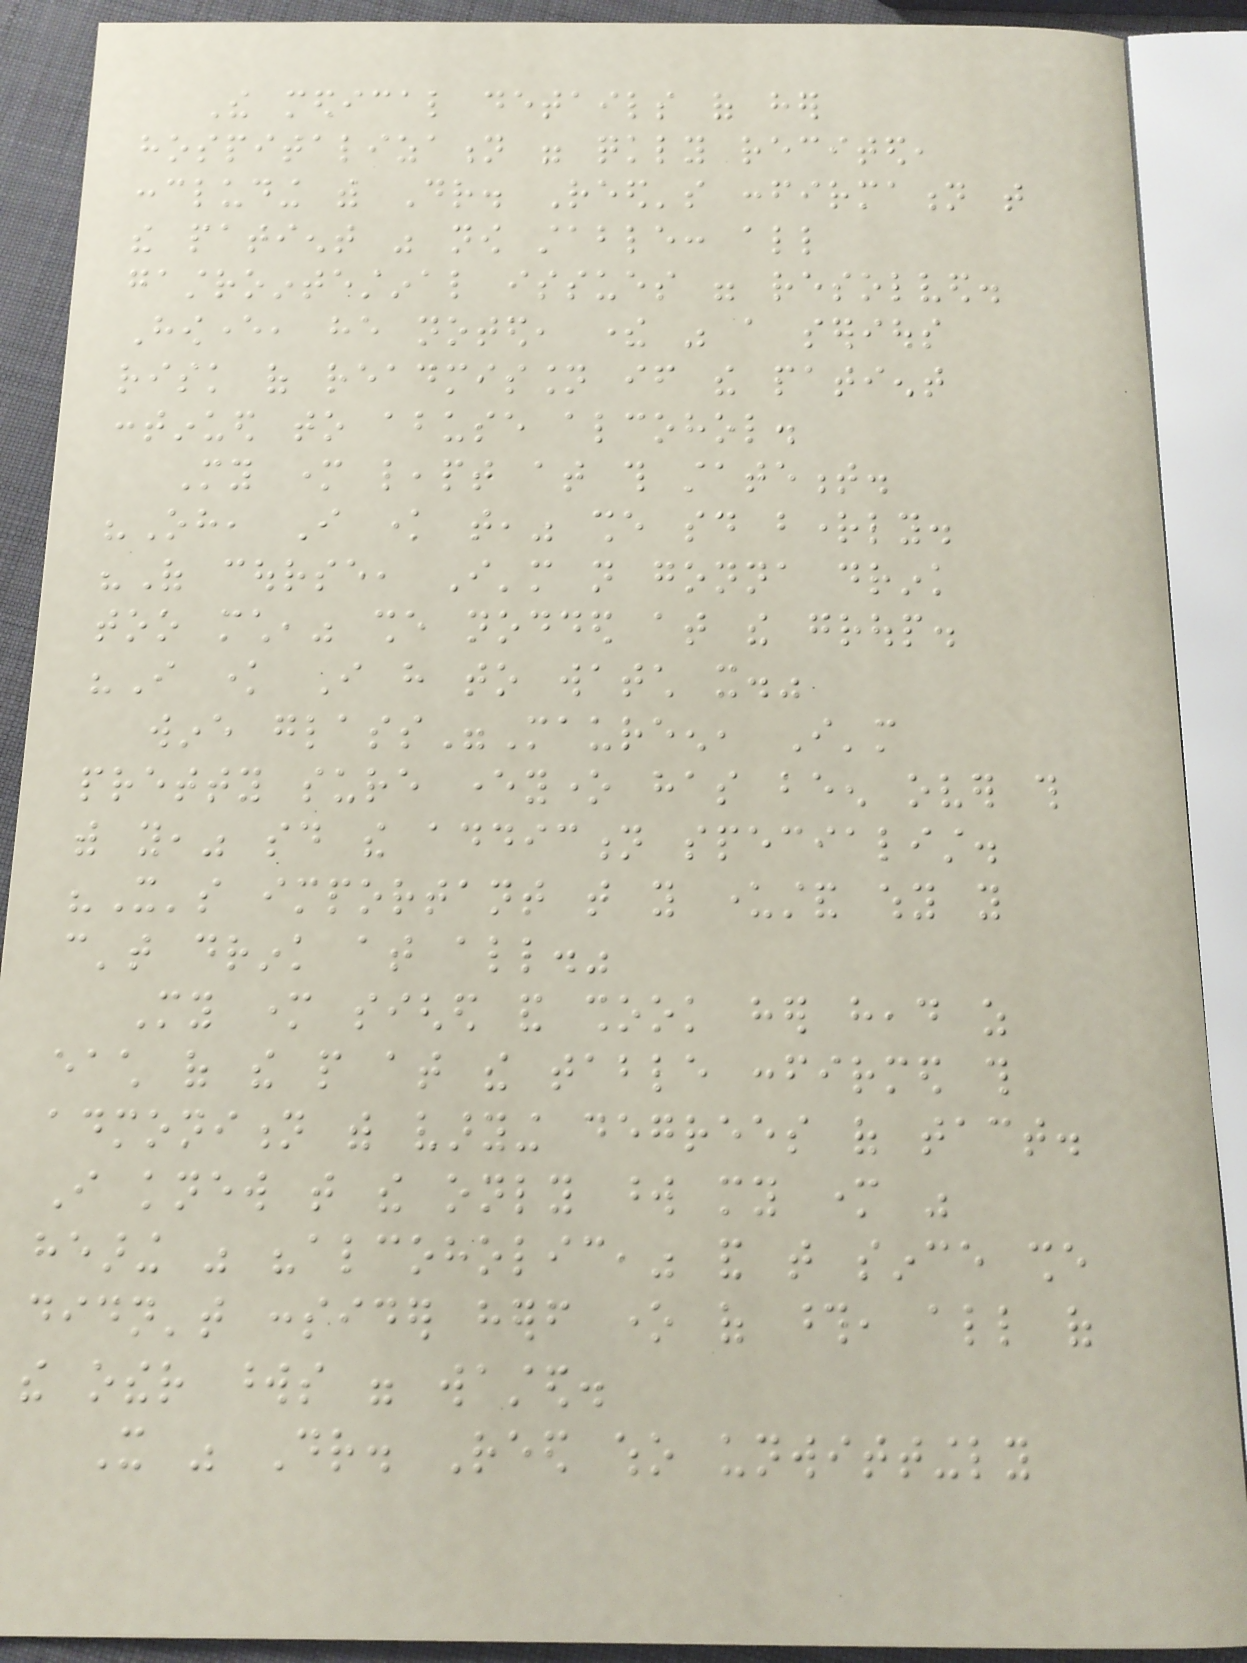The medical details of her
hospitalization were quickly recited,
concluding with Dr. Reed's confirmation that
the patient was now stable: all
gastrointestinal issues were resolved.
However, he noted, there was a serious
risk of readmission if the patient
continued to abuse alcohol.
My mother leapt at this statement.
"Oh, I know that," she said brightly.
"Of course, I'm not gonna drink
too much," she nodded at the group.
"I know I have to watch it."
wine glass"Maureen, I'm
pretty sure everyone has been over this
with you," said the addiction specialist.
"It's important that you understand why you
can't drink at all."
My mother sighed and shook her head as
each of the people at the table confirmed this
admonition with varying degrees of tact.
I knew that the only word my mother was
hearing was "alcoholic," and that since she
didn't consider herself one of those, all of
the other words were wasted.
It was Dr. Reed who unwittingly
